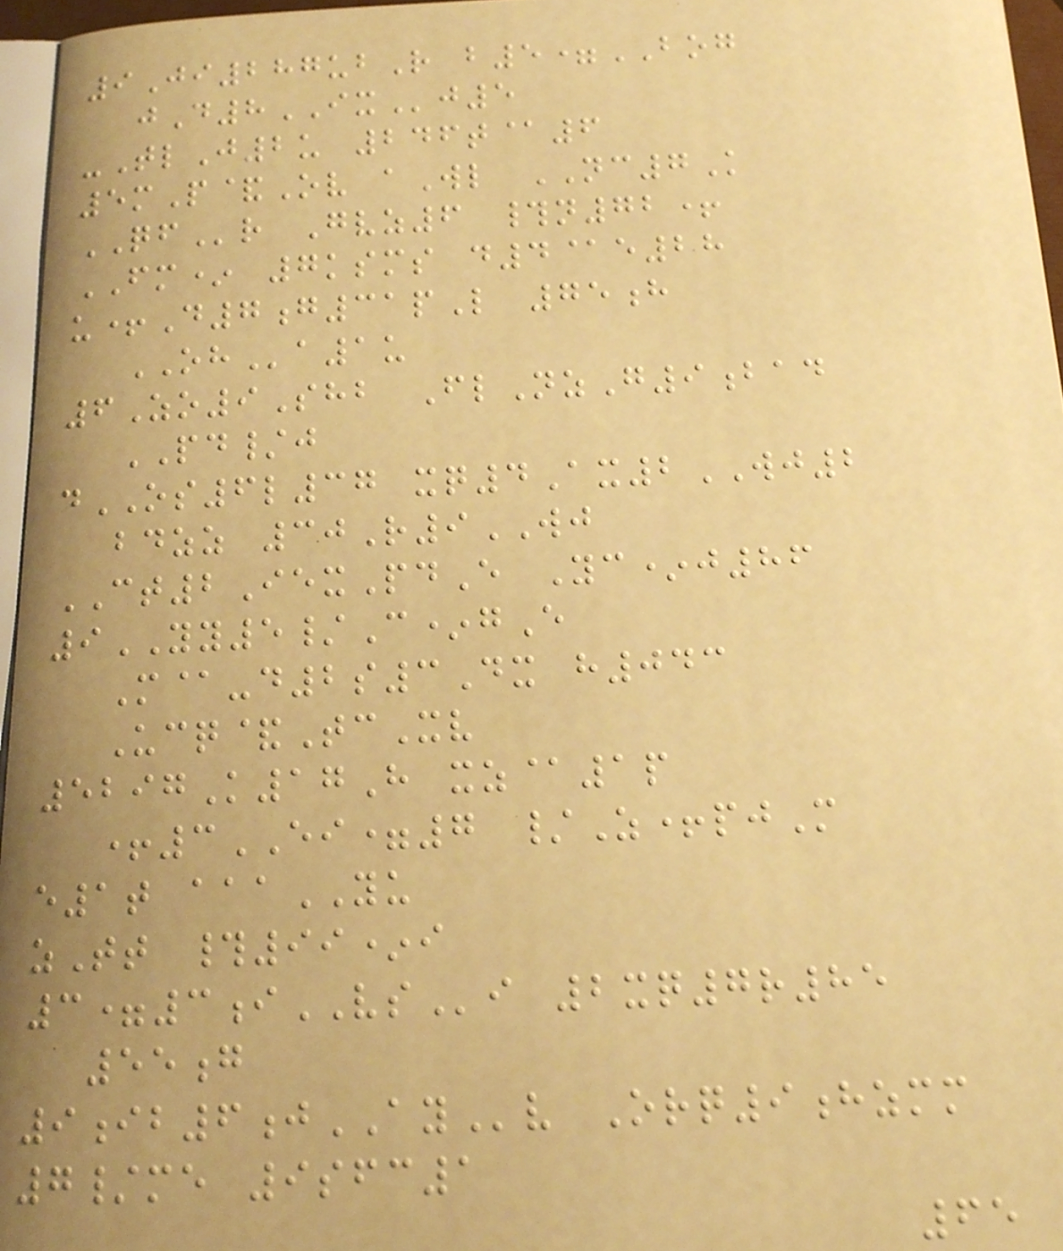9Ji287ubR b5=BOG
jD8IXj5
-TlJ2u 246t@6
5mP&Ov aWl NC7K
QFr Gvz6 #n72+
FM* 7ksms d4@e28
u+D7g31pL 75h
OHa1u
6Zo9Shb FlNzG9bad
PD/j
dOS6l37 xq4Ax2WJ2
bdzz 30R9WJ
CT2IexPdE Yc*j86
9YY5/C*gE
M@-d2s3Dx h043
Ucq&TcXv
5297K17H xz@1p
+3EI=7 /Z+pjM
e1t aaaYU
zTt #99*i
3=3iVSi 2xq7r85
55g
9ib6jAYv Orq9hzmm
7/me 9sfc1
65
